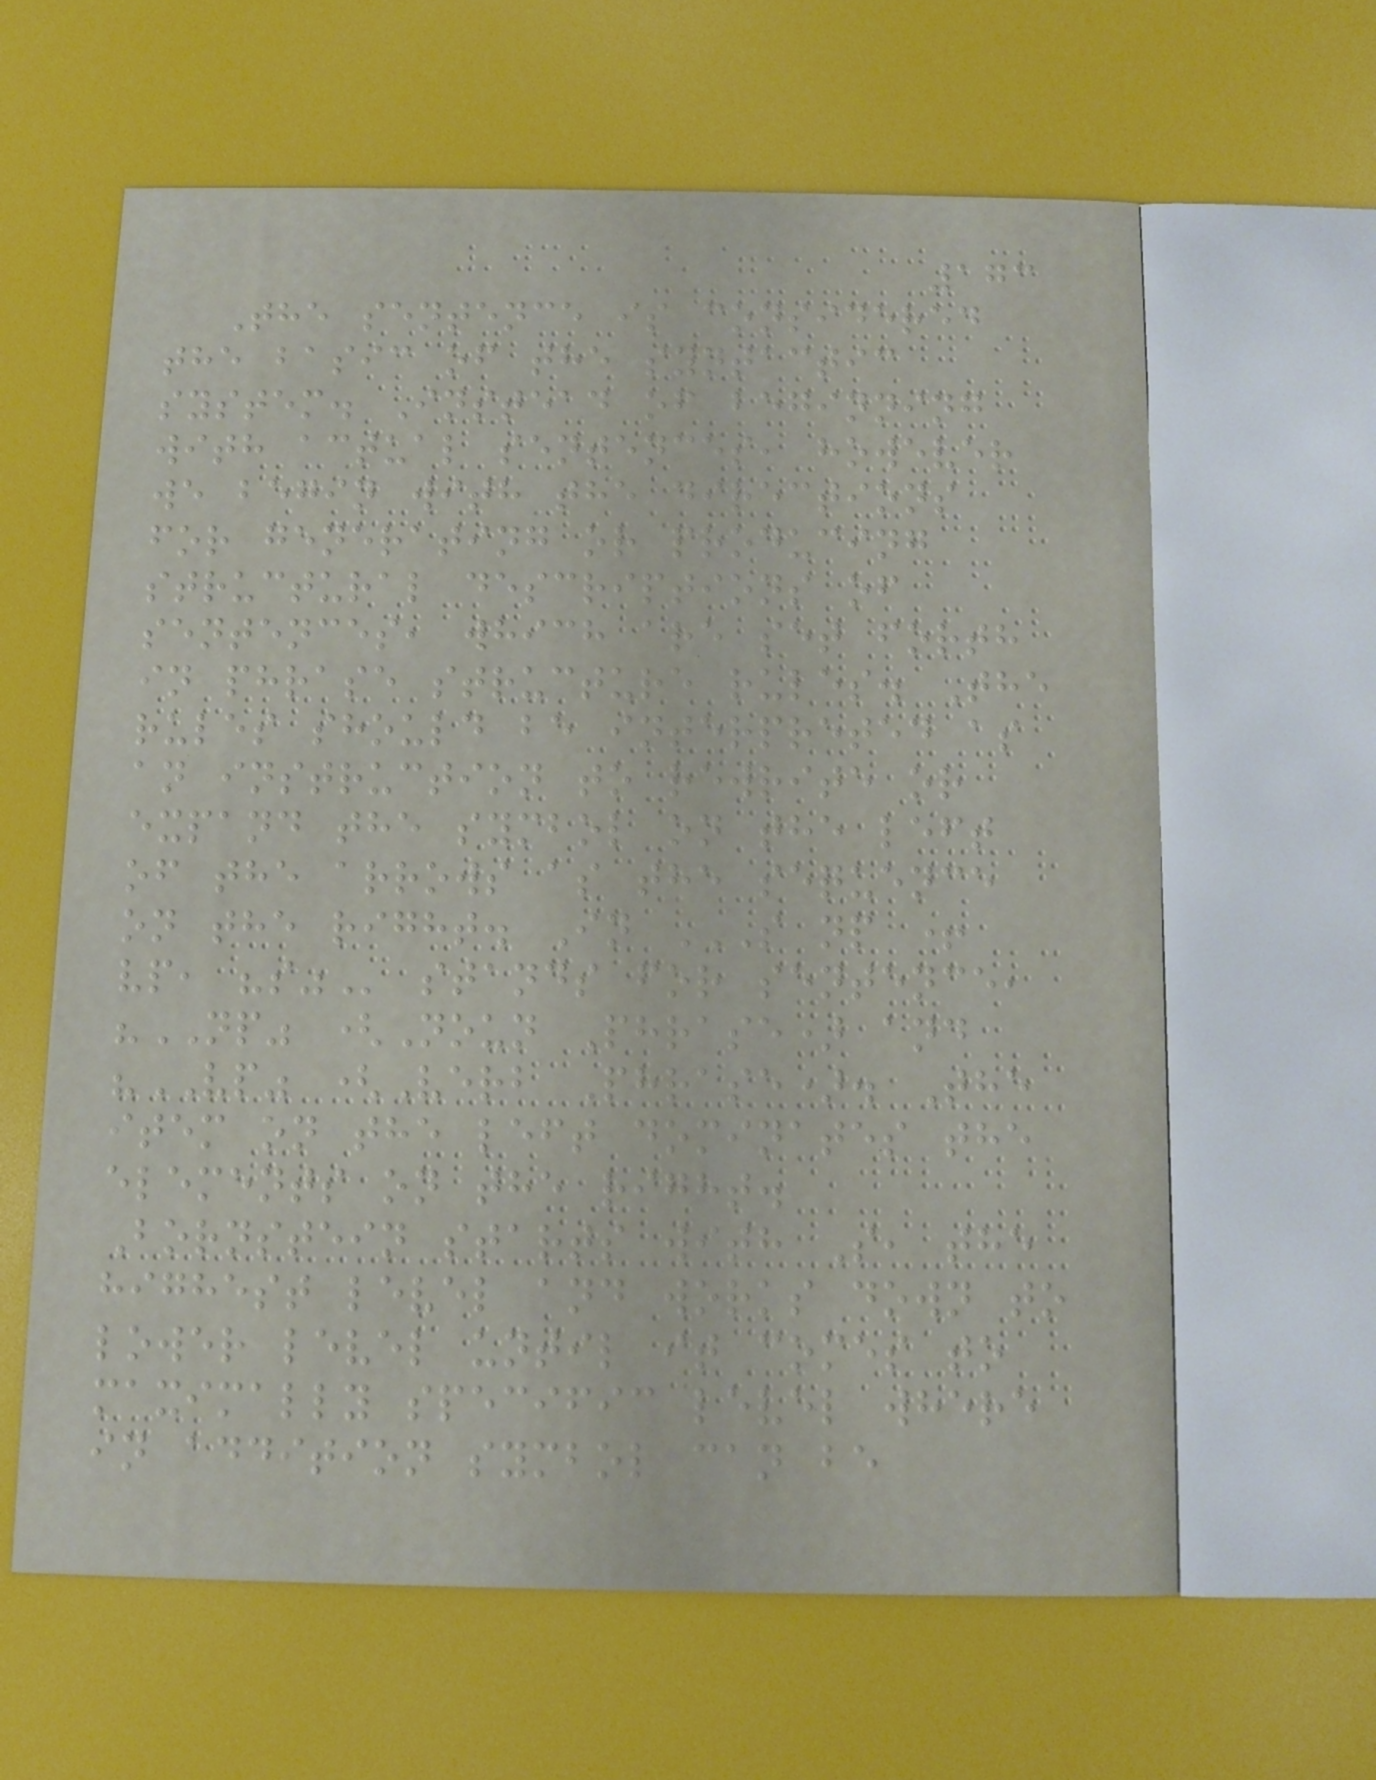173
The sentence is considered
the basic of the syntactic
system. Instead of beginning
with actual sentences, however
we begin with the directions
for generating or producing
structural descriptions of
sentences, which are set forth
in phrase structure rules. The
rules should be interpreted as
an instruction to rewrite or
expand the symbol on the left
of the arrows as the sequence
on the right. In S NP +
VP, "S" stands for sentence,
"NP" (Noun Phrase) and
"VP" (Verb Phrase). The
item on the left dominates the
elements on the right.
Bornstein starts with S, the
highest level and works down to
lower level until it comes to
maximally specific level where
in addition symbol can be
